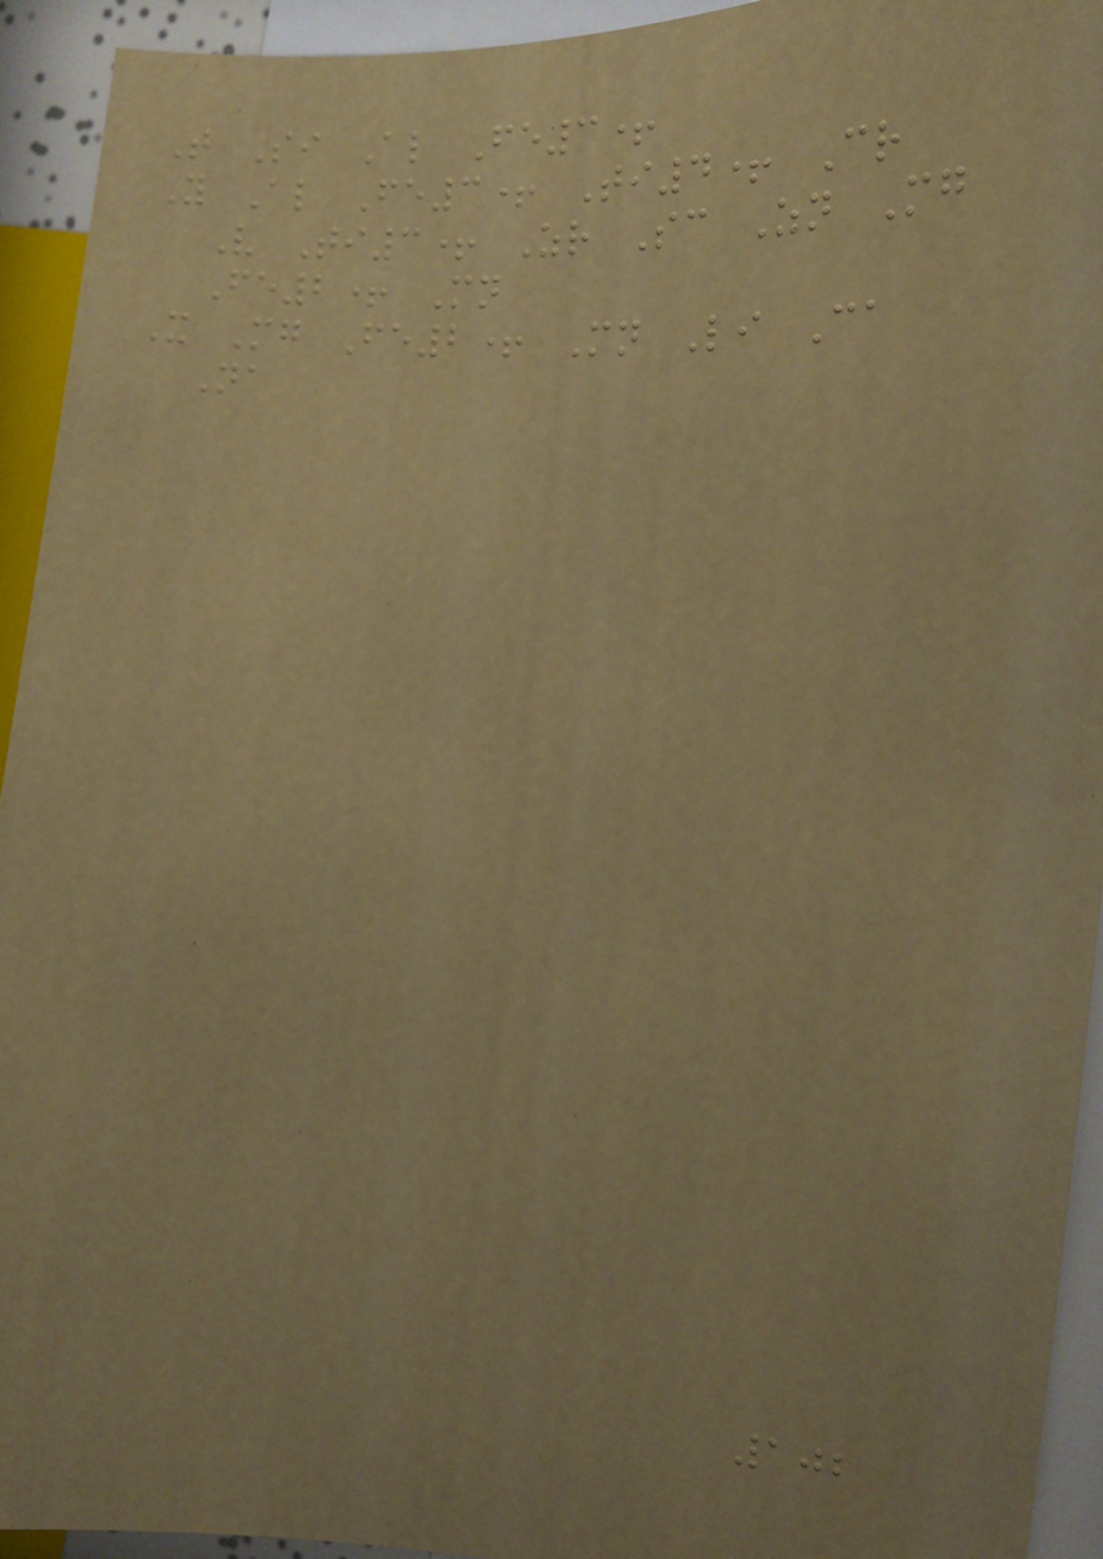T Si Al Fe3+
Y Al Fe3+ Ti4+ Cr
V Ti3+ Zr Sc Zn Mg
Fe2+ Mn
X Mg Fe2+ Mn Li Ca
Na
102
